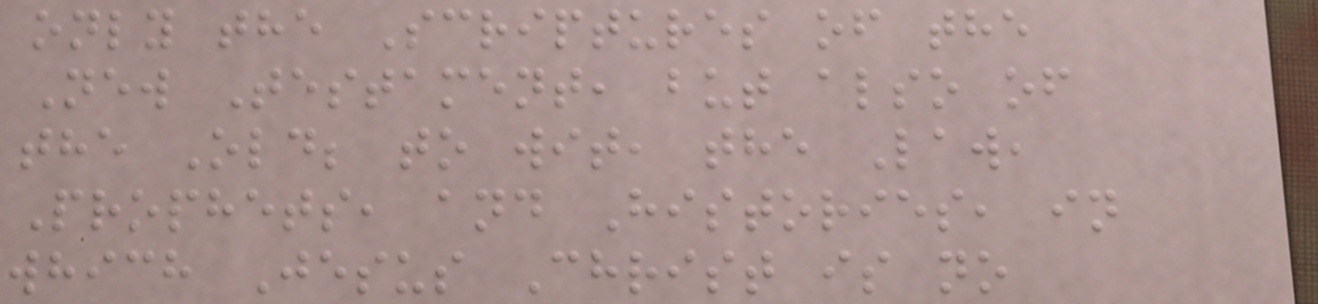only the Scriptures of the
New Testament, but also of
the Old; to wit, the Law,
Prophets, and Histories, in
which Jesus Christ is no
